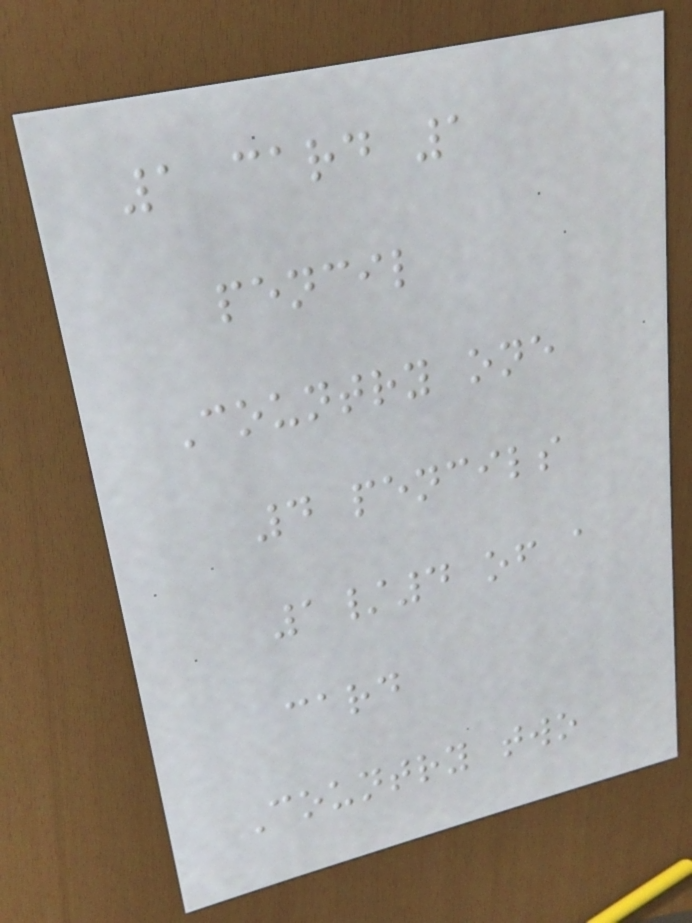1 card 1
pencil
Country one
4 pencils
1/4 of a
card
Country two
